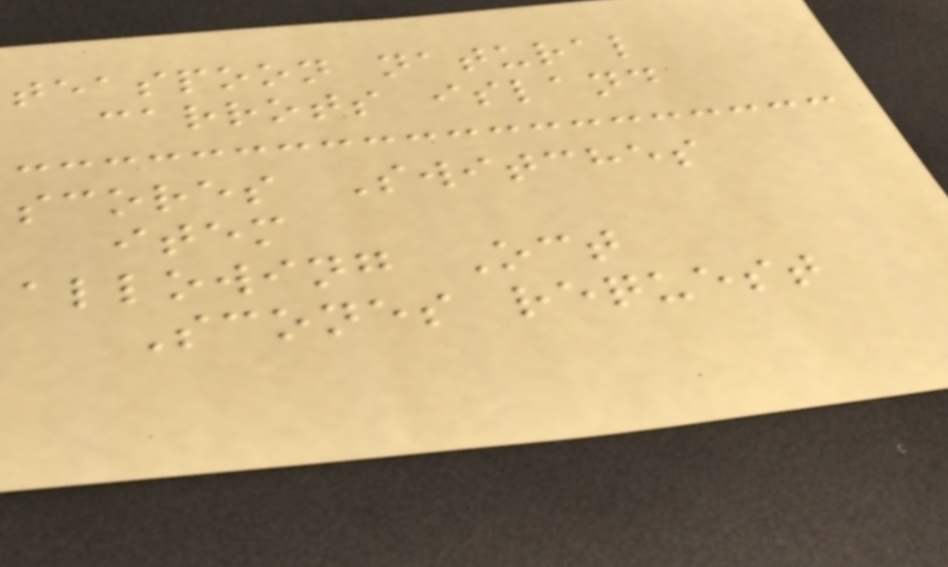teaspoon natural
carrots island
scores Switches
item
allowing Oct
Scones request
